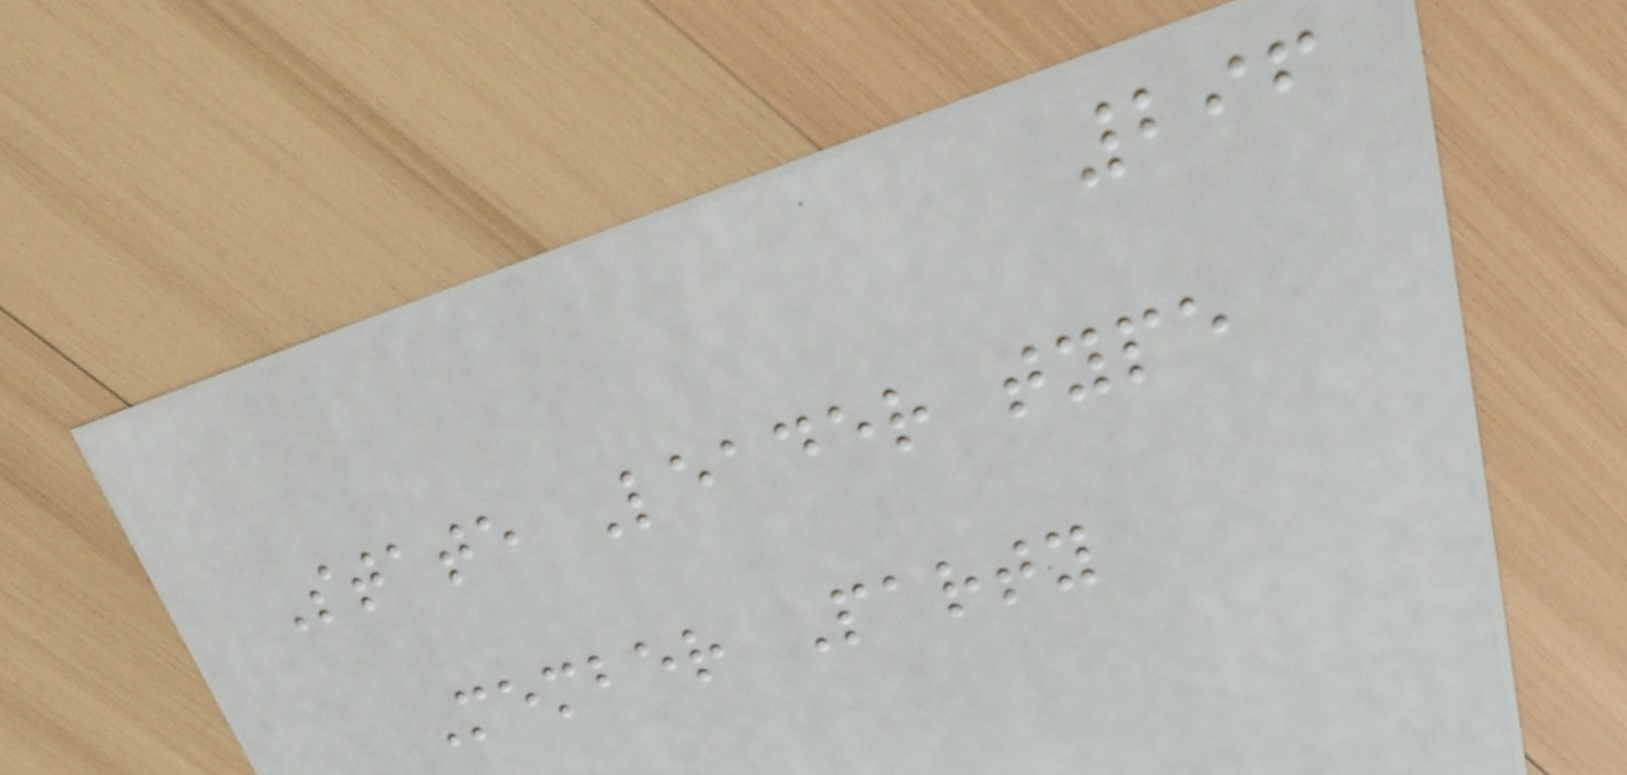296
State Leader type
Member Party
